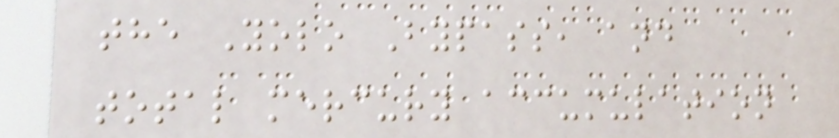the Yolo Bypass, and
total mercury accumulation
